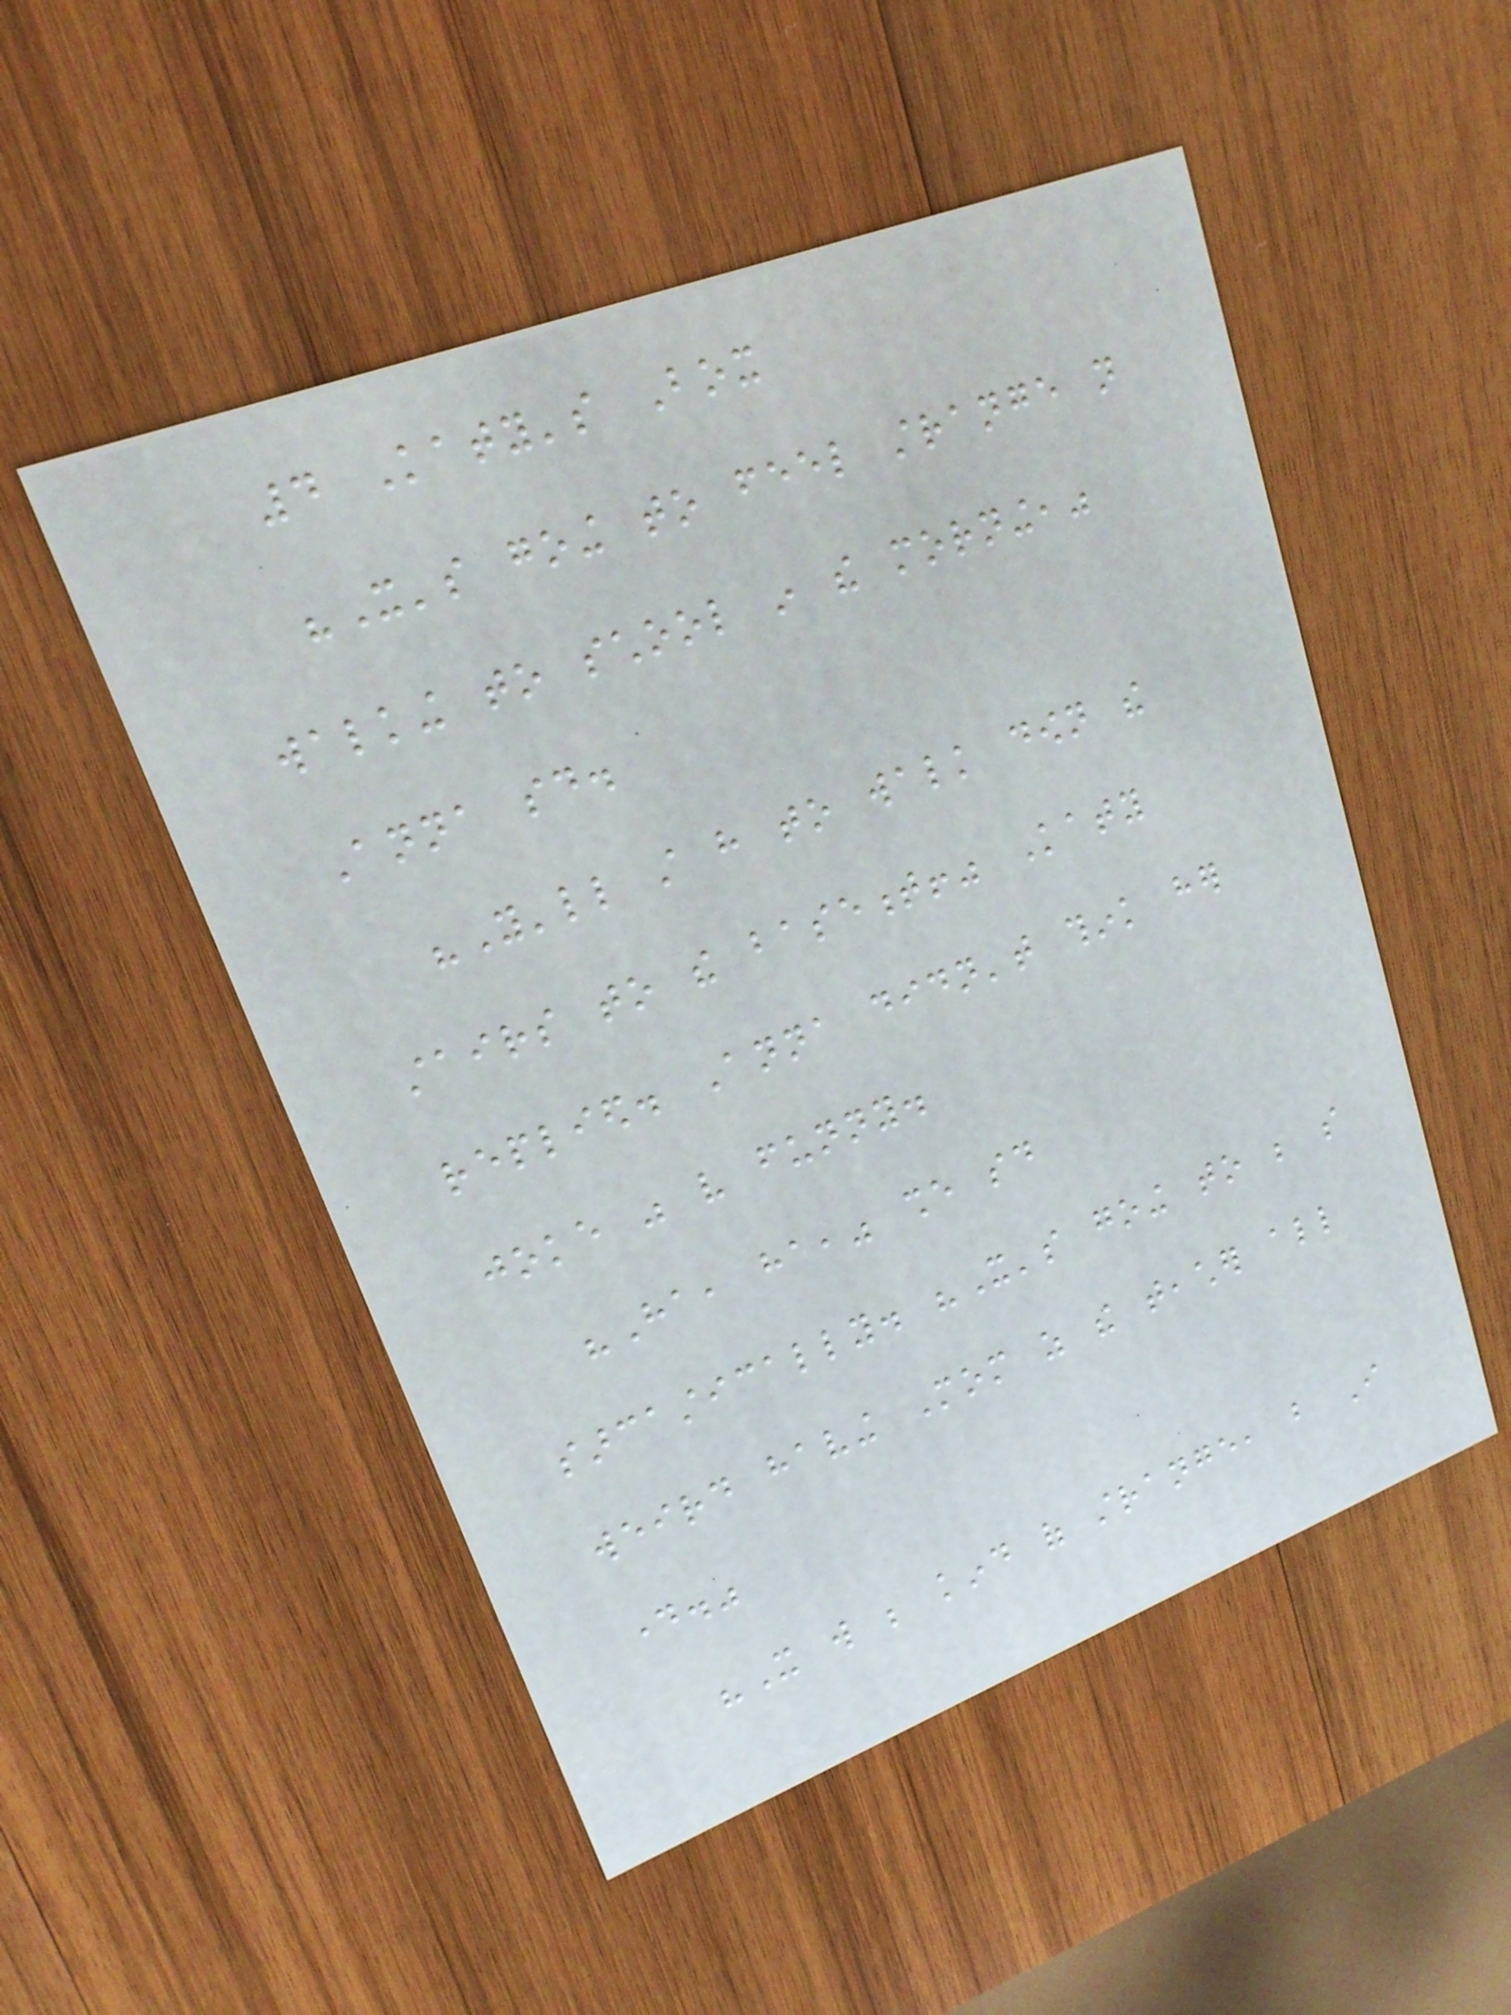4 Katy's Box
"It's going to feel strange not
walking to school in the morning,"
Anna said.
"You'll still have to walk down the
stairs to the basement!" Katy
replied. Anna didn't think her
joke was very funny.
"Ha, ha," she said
sarcastically. "It's going to be so
weird having Mom as the teacher all
day."
"It will be kind of strange, but I
